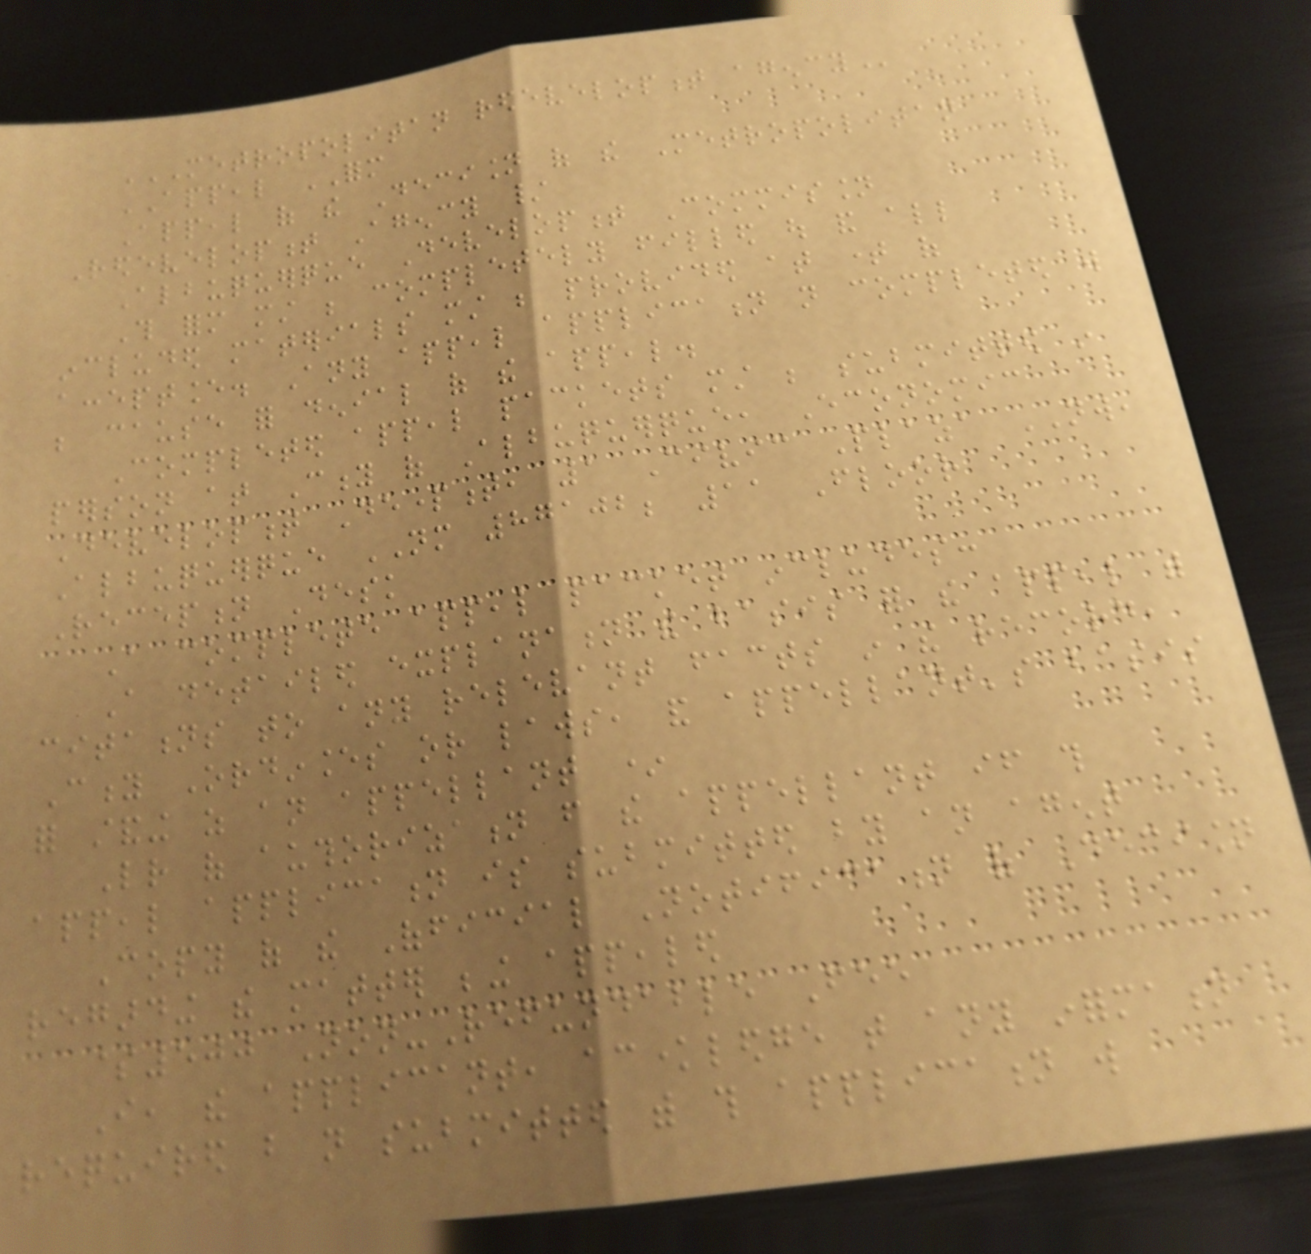METROPOLITAN REDEVELOPMENT AGENCY
APPEAL FORM
Appeal of the Decision of the Metropolitan
Redevelopment Agency /
Albuquerque Development Commission
This form must be completely filled out and all
included materials must be provided at time of
acceptance. Any appeal application not completed will
be cause for denial of the appeal.
Completed appeal packets must be submitted in
person at City of Albuquerque, Economic
Development Department, 1 Civic Plaza NW,
Albuquerque NM 87102; 11 Floor
Reception Desk
A complete appeal packet includes:
A detailed explanation the basis for the appeal with
citations to any relevant facts in the record,
City Ordinances or laws, and appellant's basis
for standing as an appellant *
Letter of authorization from the appellant if this
appeal application is submitted by an agent
Copy of the Official Notification of Decision
regarding the matter being appealed
$500 Non-Refundable Fee
I, the applicant, acknowledge that any information
required but not submitted with this application will
